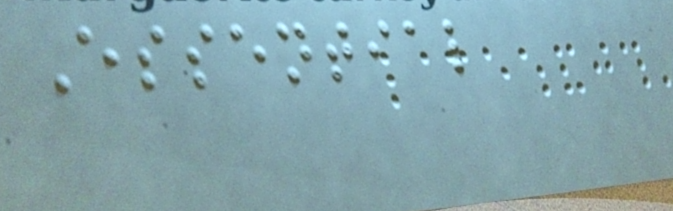Essential
